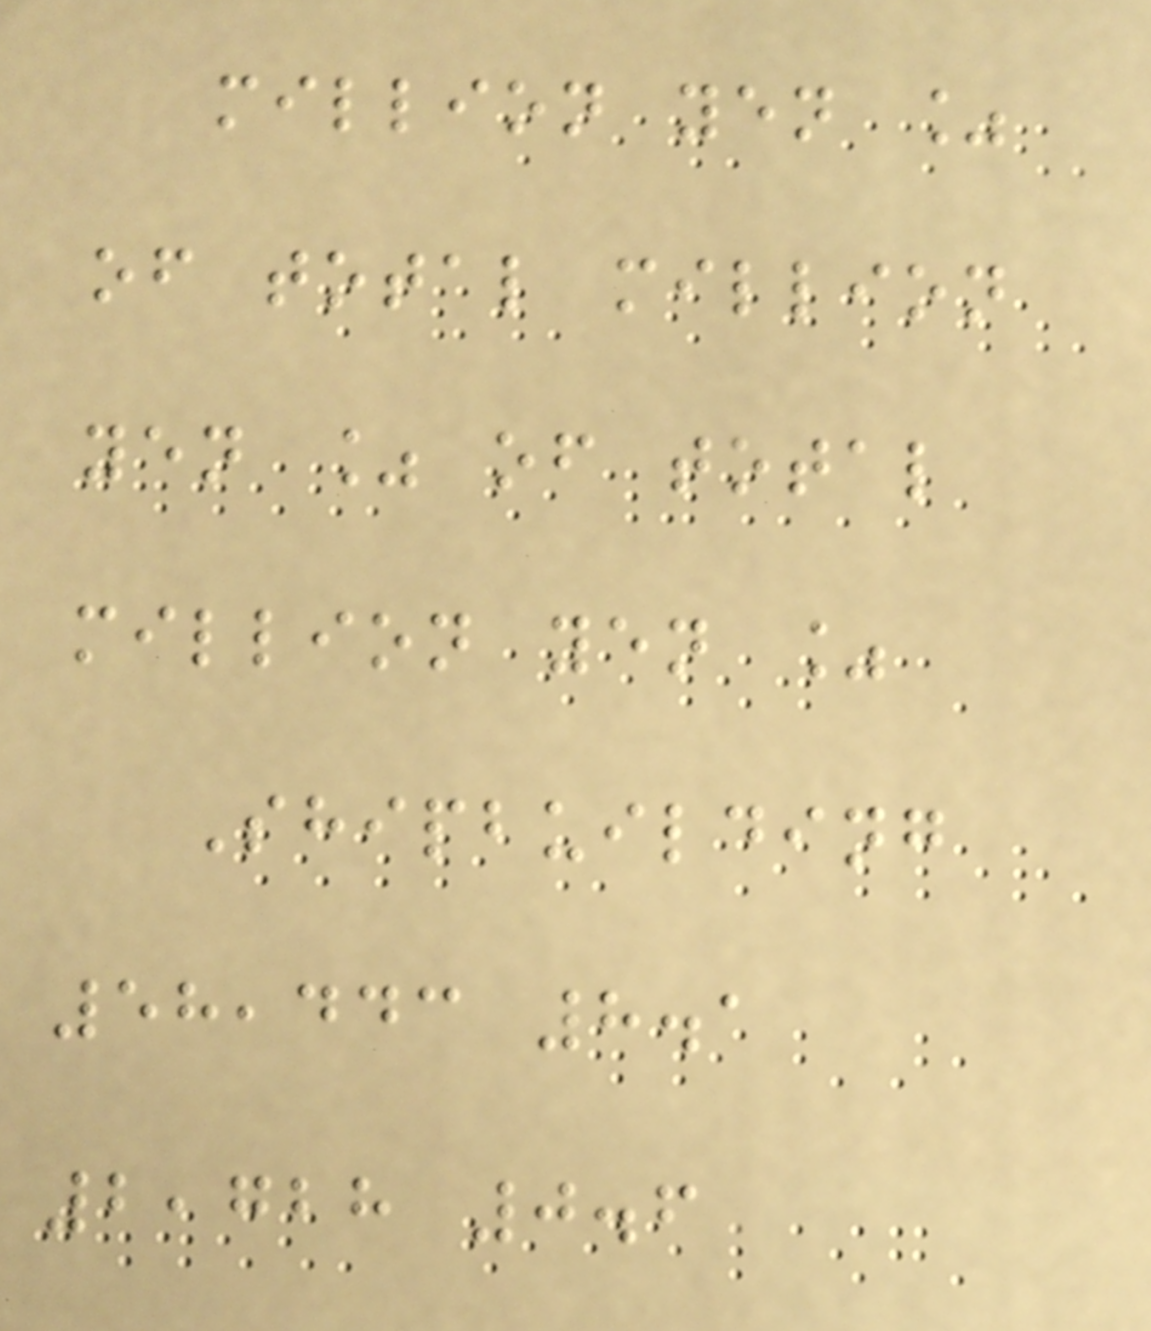million yen %
of total million
yen % of total
million yen %
Shipbuilding
58,443 8.1
2,728 0.6
